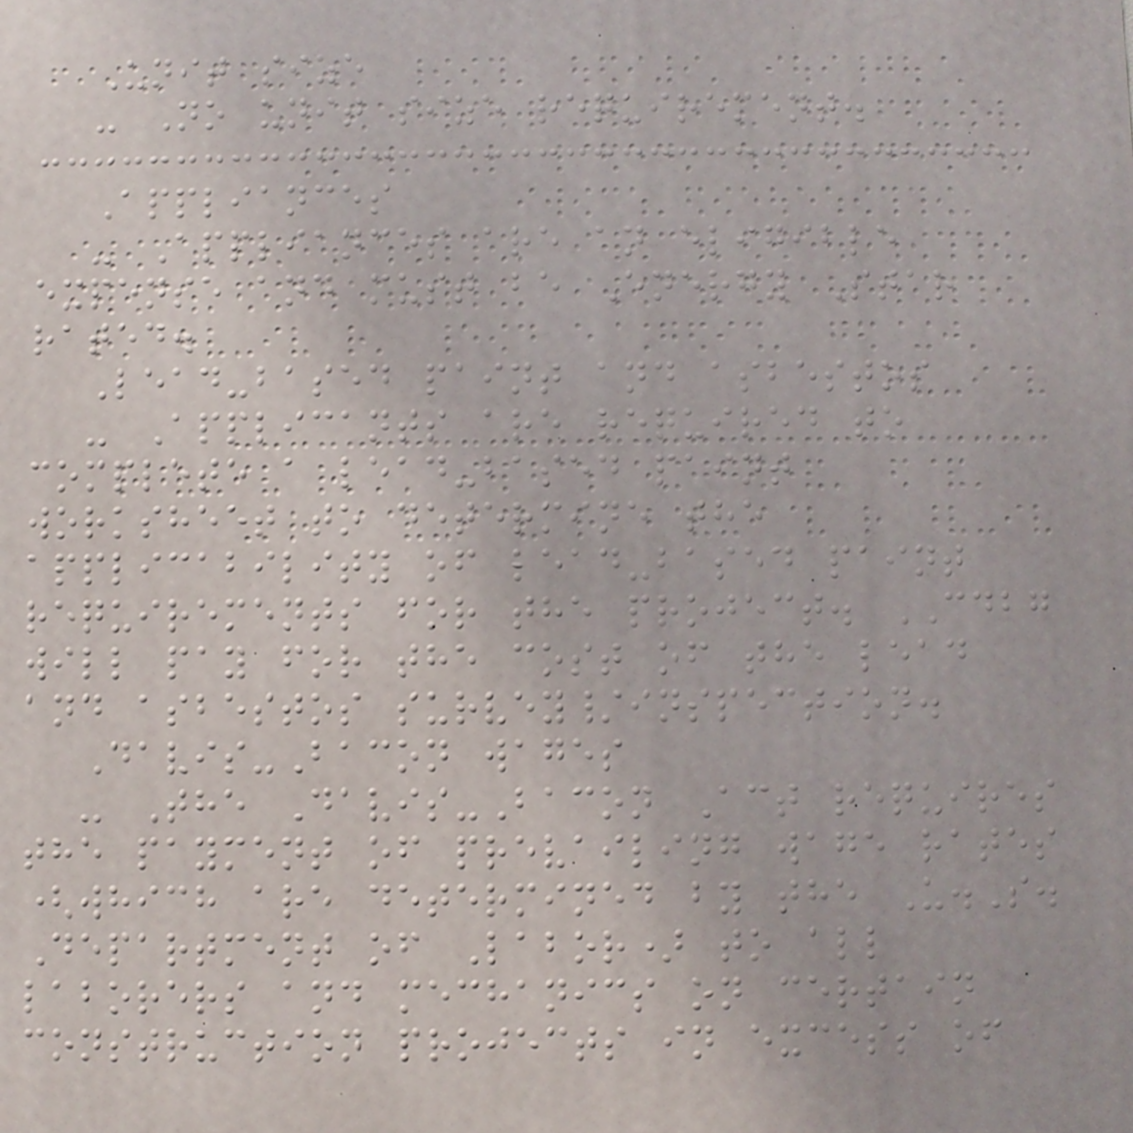Unit size
- No unit size requirement.
Appliances
- Appliances are an eligible
expense and must be Energy Star
rated.
Lead-based paint and asbestos
- Applicants are required to
complete a lead-based paint
worksheet to determine the
applicability of lead-based paint
requirements for the project. CDBG
will pay for the cost of the lead
and asbestos survey/inspection.
Davis-Bacon wages
- The Davis-Bacon Act requires
the payment of prevailing wage rates
(which are determined by the U.S.
Department of Labor) to all
laborers and mechanics on certain
construction projects in excess of
